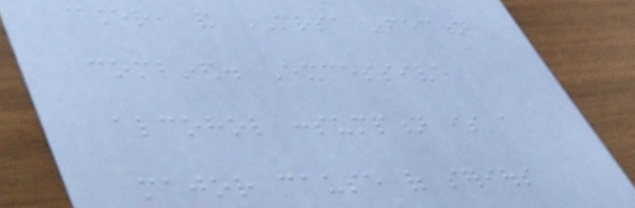cancer, and MRSA infection
combined. Excessive
alcohol consumption is a
major cause of serious
